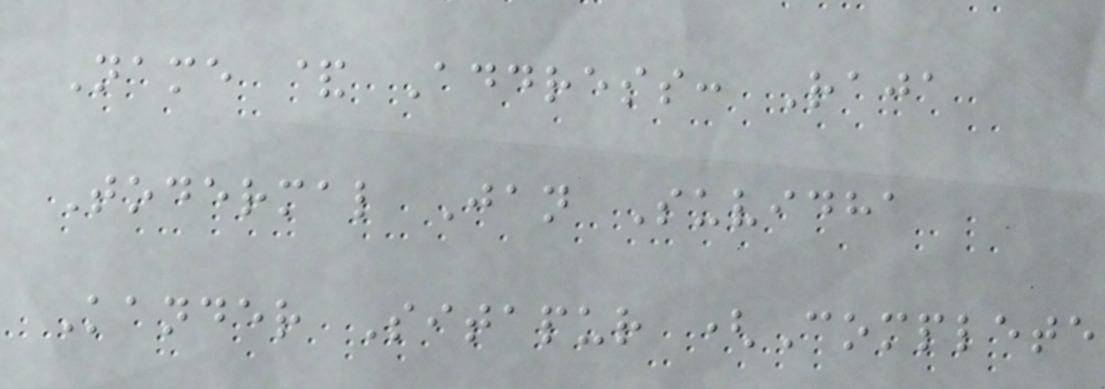Name & Address: Raja
Todermal Jan Suvidha
Kander Sitapur (Complete
